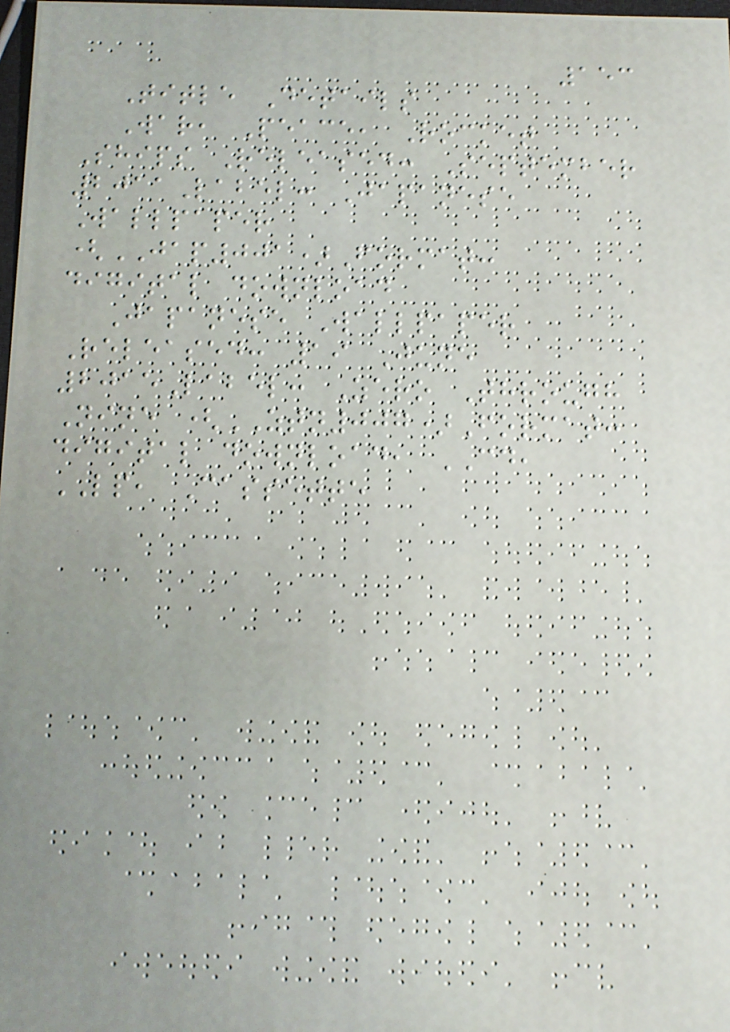153
Title Details
War, Peace, Rocket
Ships Released: September
2011Label: Japanese
Wallpaper
(JAP001)Format:
digital download
Japanese Wallpaper
Released: 19 June
2015Label: Zero Through
Nine (ZTN007)Format:
digital download, CD,
LP, Cassette
